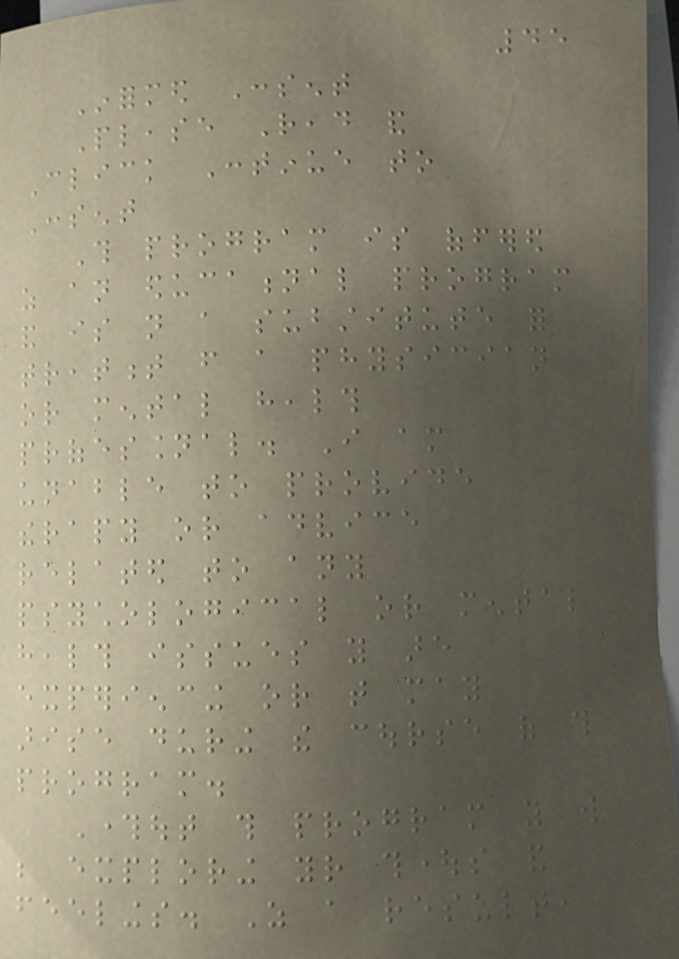45
Informed Consent
Please Read and
Click Continue to
Consent
This program is offered
as an educational program
and is not a substitute for
treatment from a physician
or mental health
professional. I am
unable to provide
therapy or advice
related to any
psychological or mental
health issues you are
experiencing or that may
arise during the course of this
program.
Throughout this program you will
be exploring your thoughts and
feelings. As a result,
